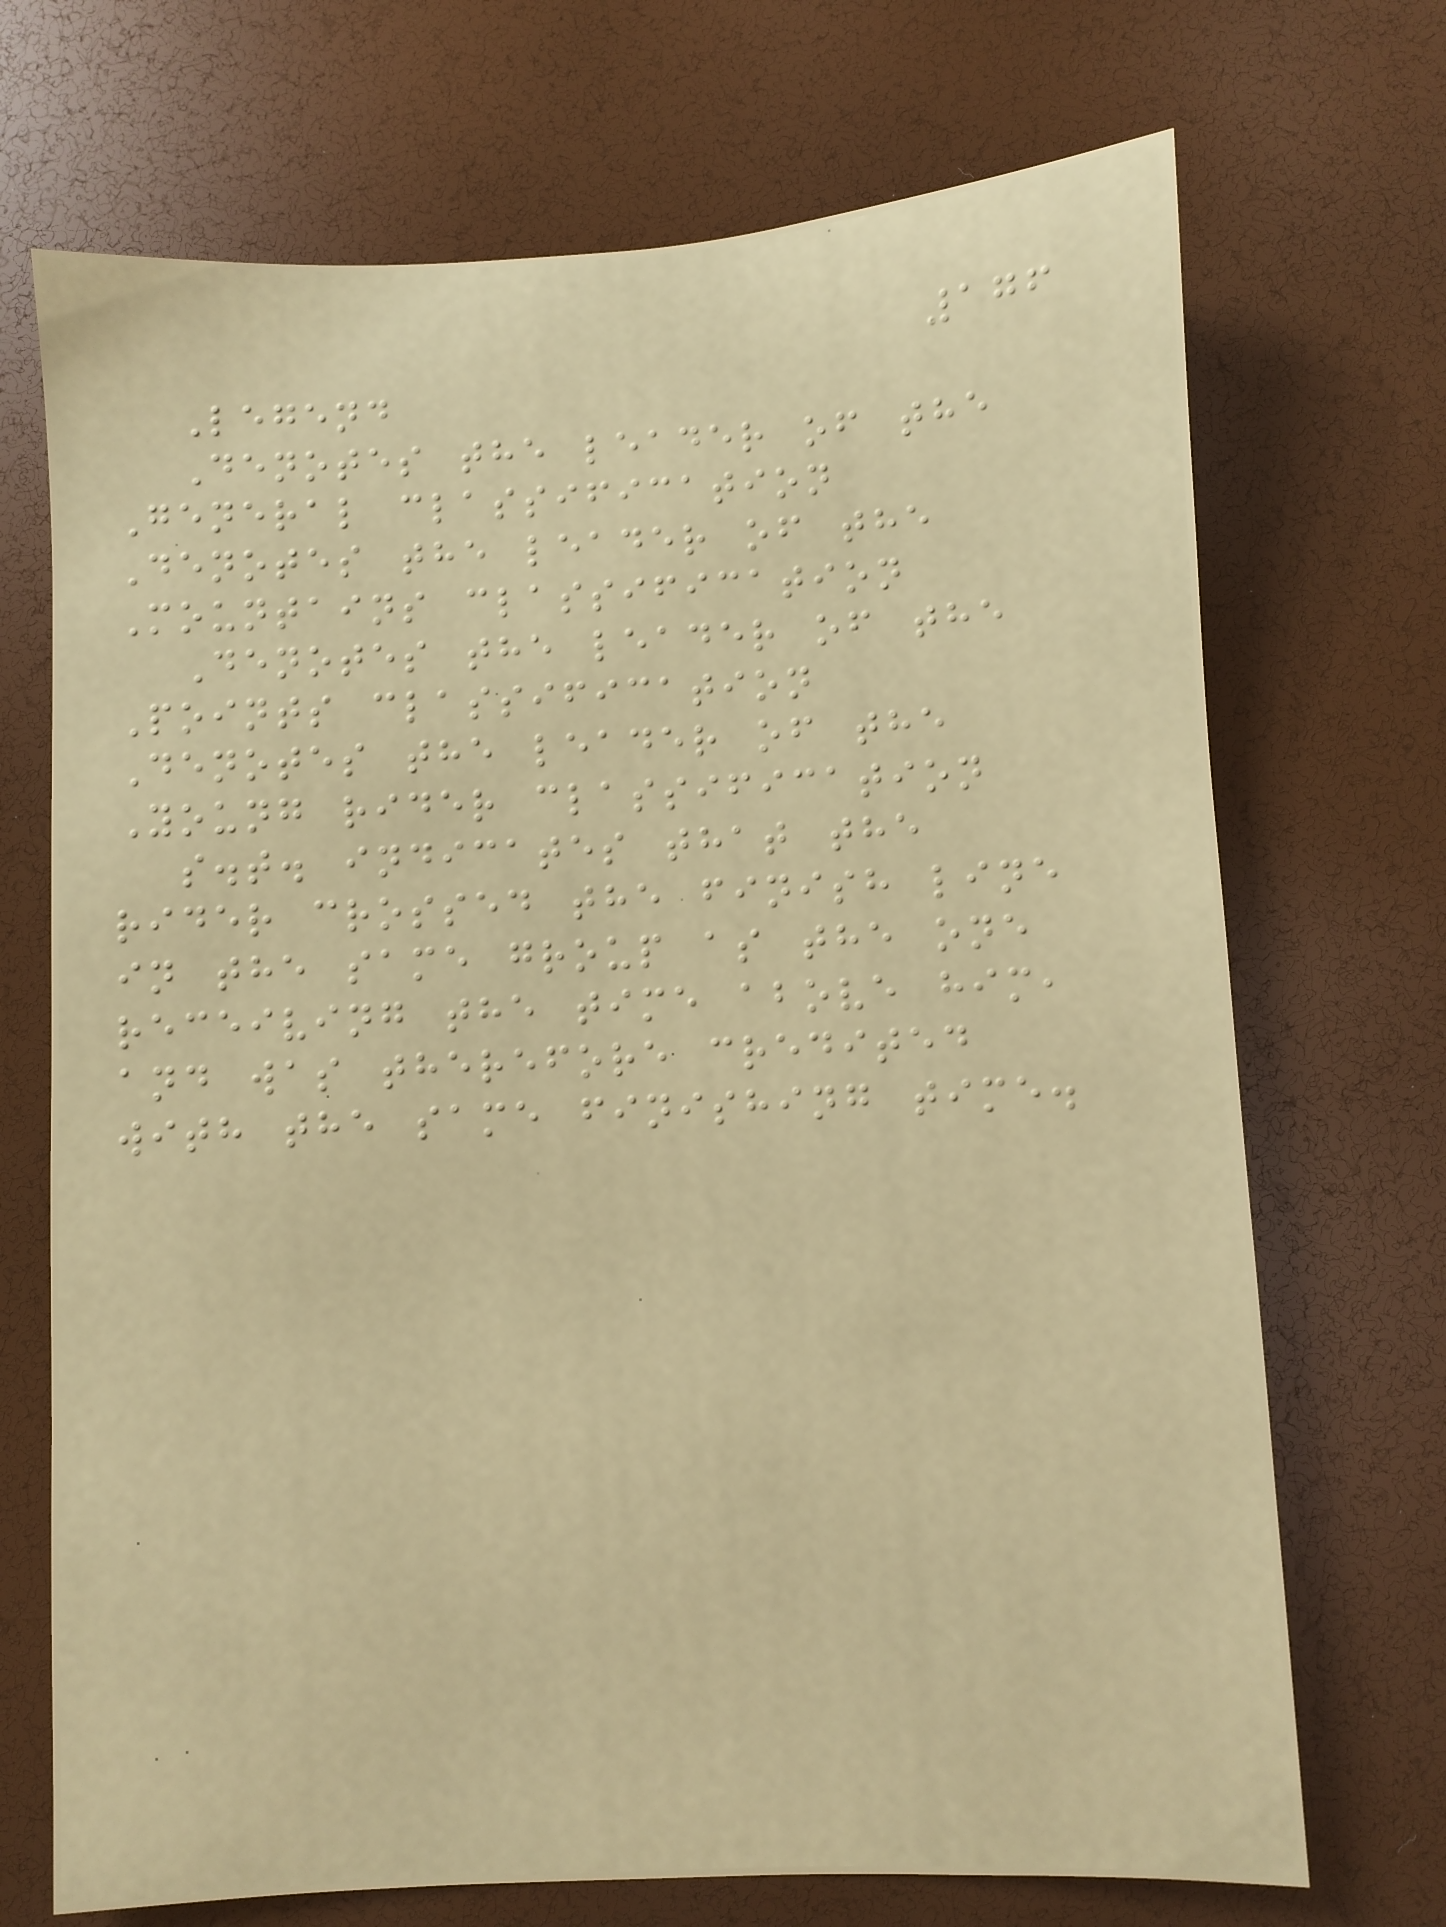176
Legend
Denotes the leader of the
General classification
Denotes the leader of the
Mountains classification
Denotes the leader of the
Points classification
Denotes the leader of the
Young rider classification
s.t. indicates that the
rider crossed the finish line
in the same group as the one
receiving the time above him,
and was therefore credited
with the same finishing time.
